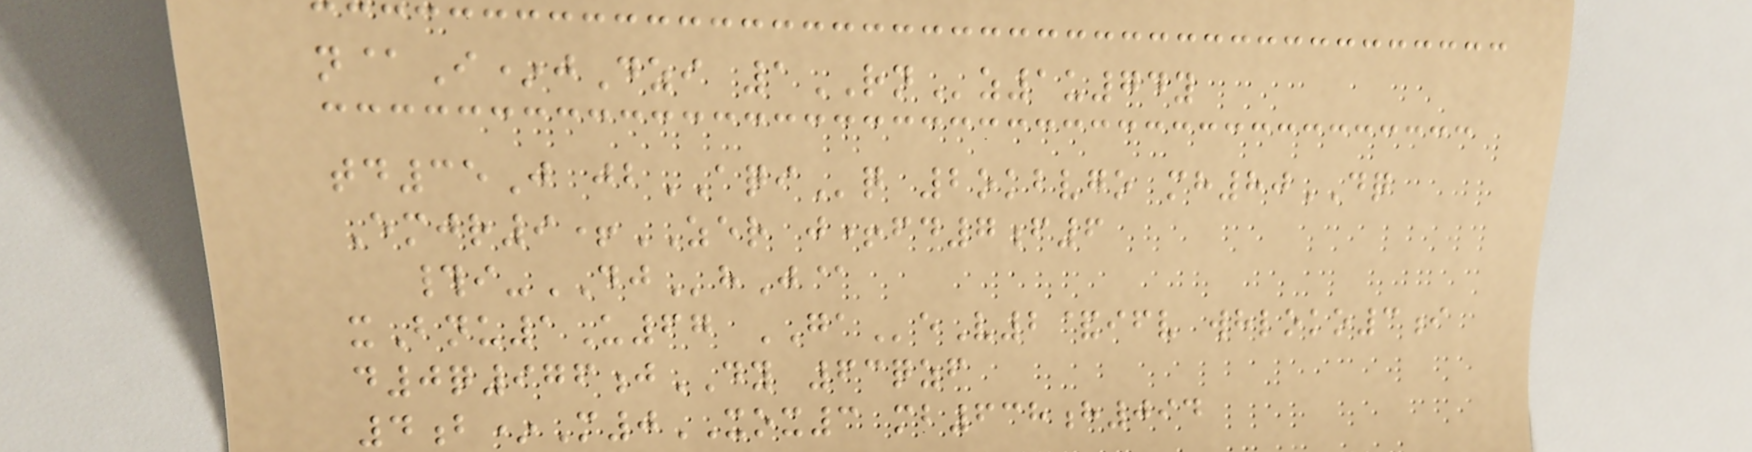n@I*jDzi 1RNz1u74y
td35J jbAQIq 2okbvgo mh80DQ
Emjr9+ZER j+fd7f6
#i-DJhJ@
xBnu1U67 GAeV2&ifv whloko3i
d0q976jDY 63qzf
4b*M0XOX3 mb638h094
